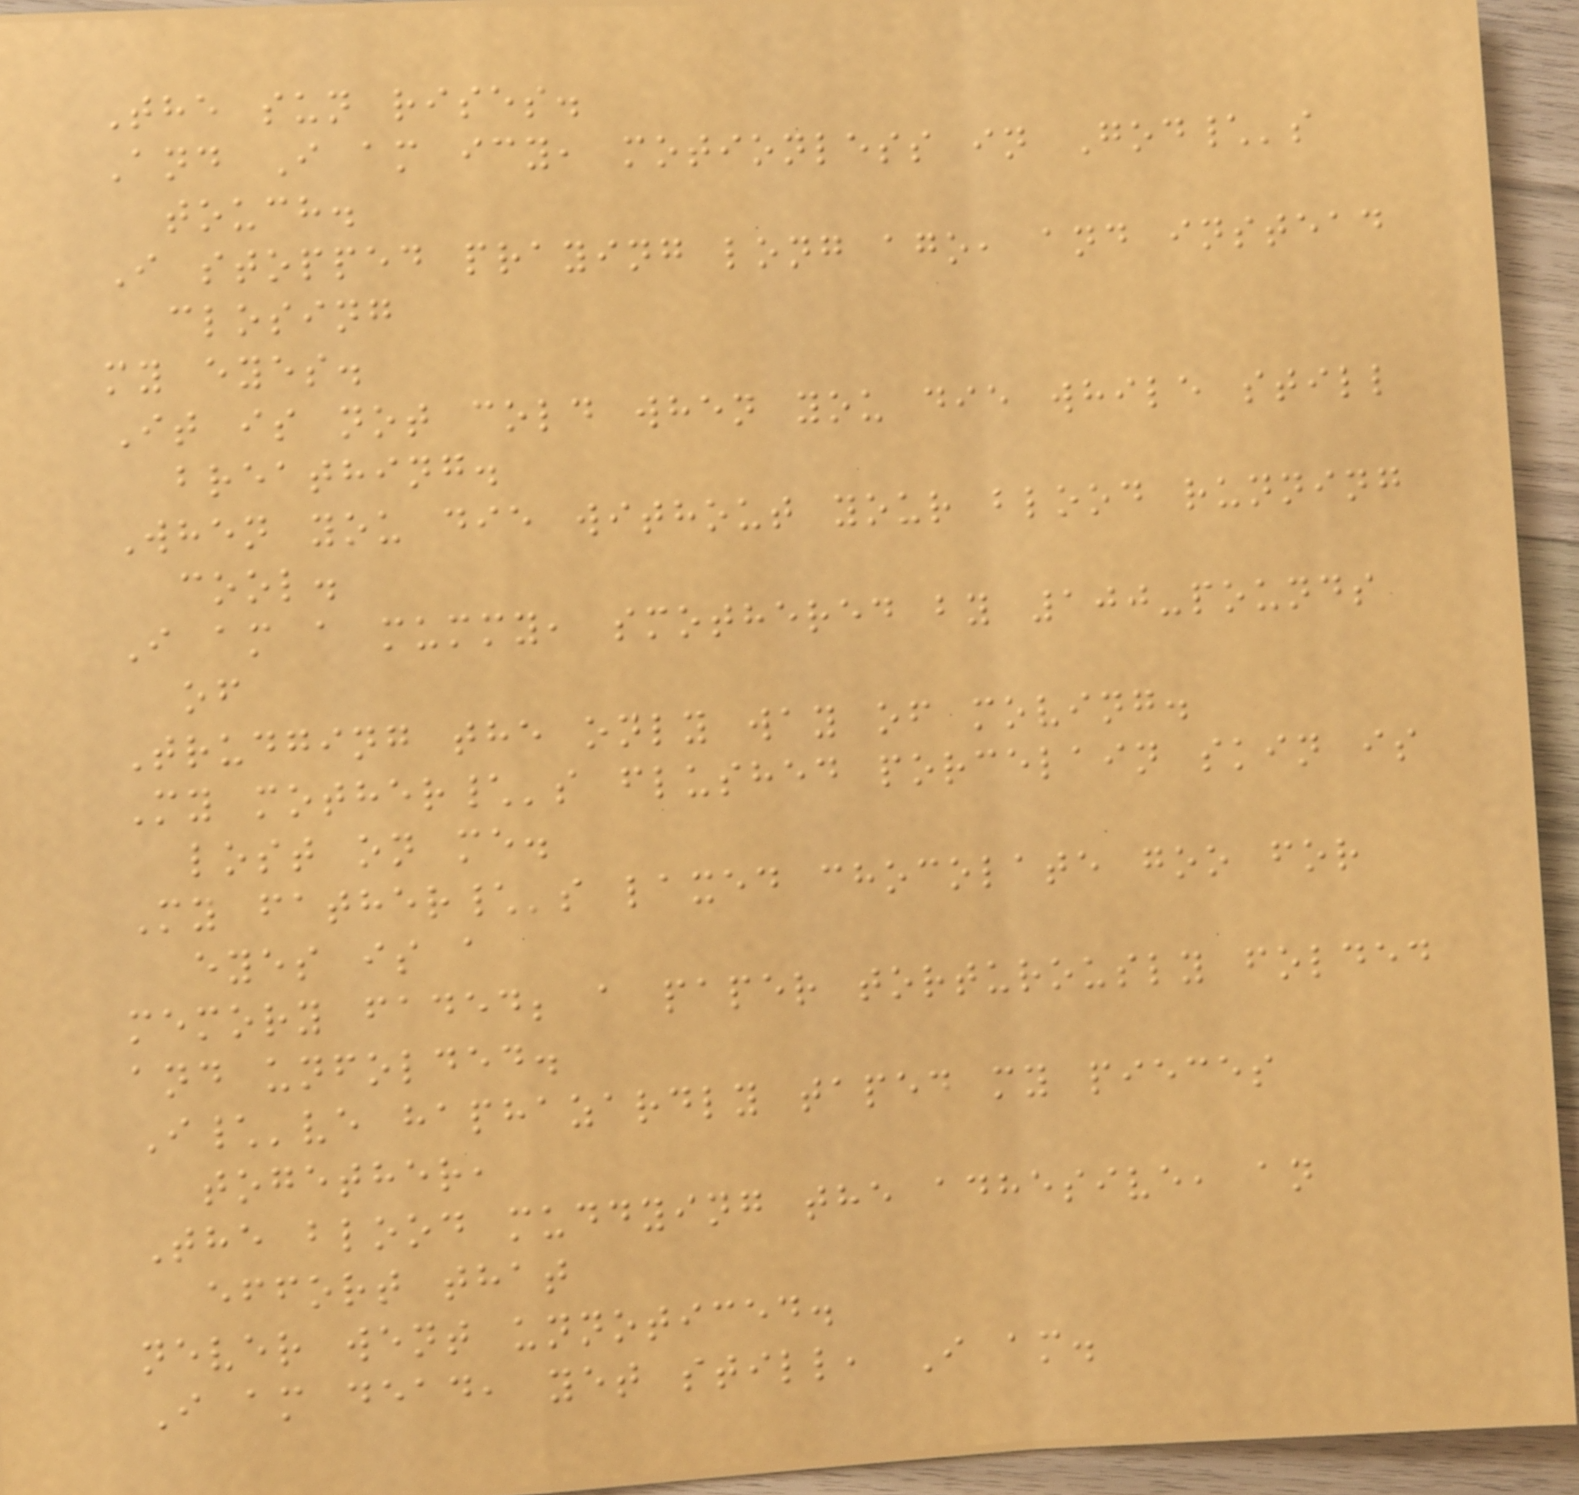The sun rises.
And I am icy, motionless in God\'s
touch.
I stopped praying long ago, and instead
closing
my eyes.
It is not cold when you die while still
breathing.
When you die without your blood running
cool.
I am a mummy, smothered by 100-pounds
of
Trudging the only way of moving.
My mother\'s flushed porcelain skin is
lost on me.
My father\'s laxed chocolate goo for
eyes is a
memory faded; a paper torturously folded
and unfolded.
I\'ve haphazardly taped my pieces
together,
The blood muddying the adhesive, an
effort that
never went unnoticed.
I am dead, yet still, I am.
